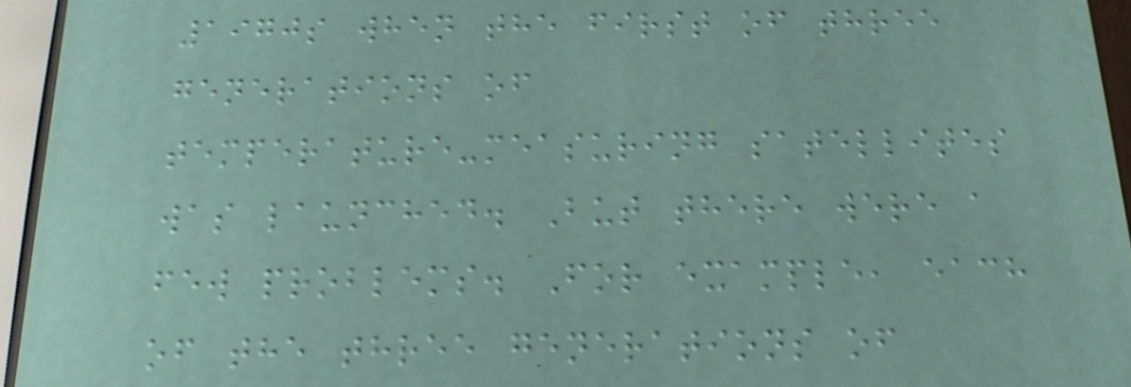1970s when the first of three
generations of
temperature-measuring satellites
was launched. But there were a
few problems. For example, each
of the three generations of
